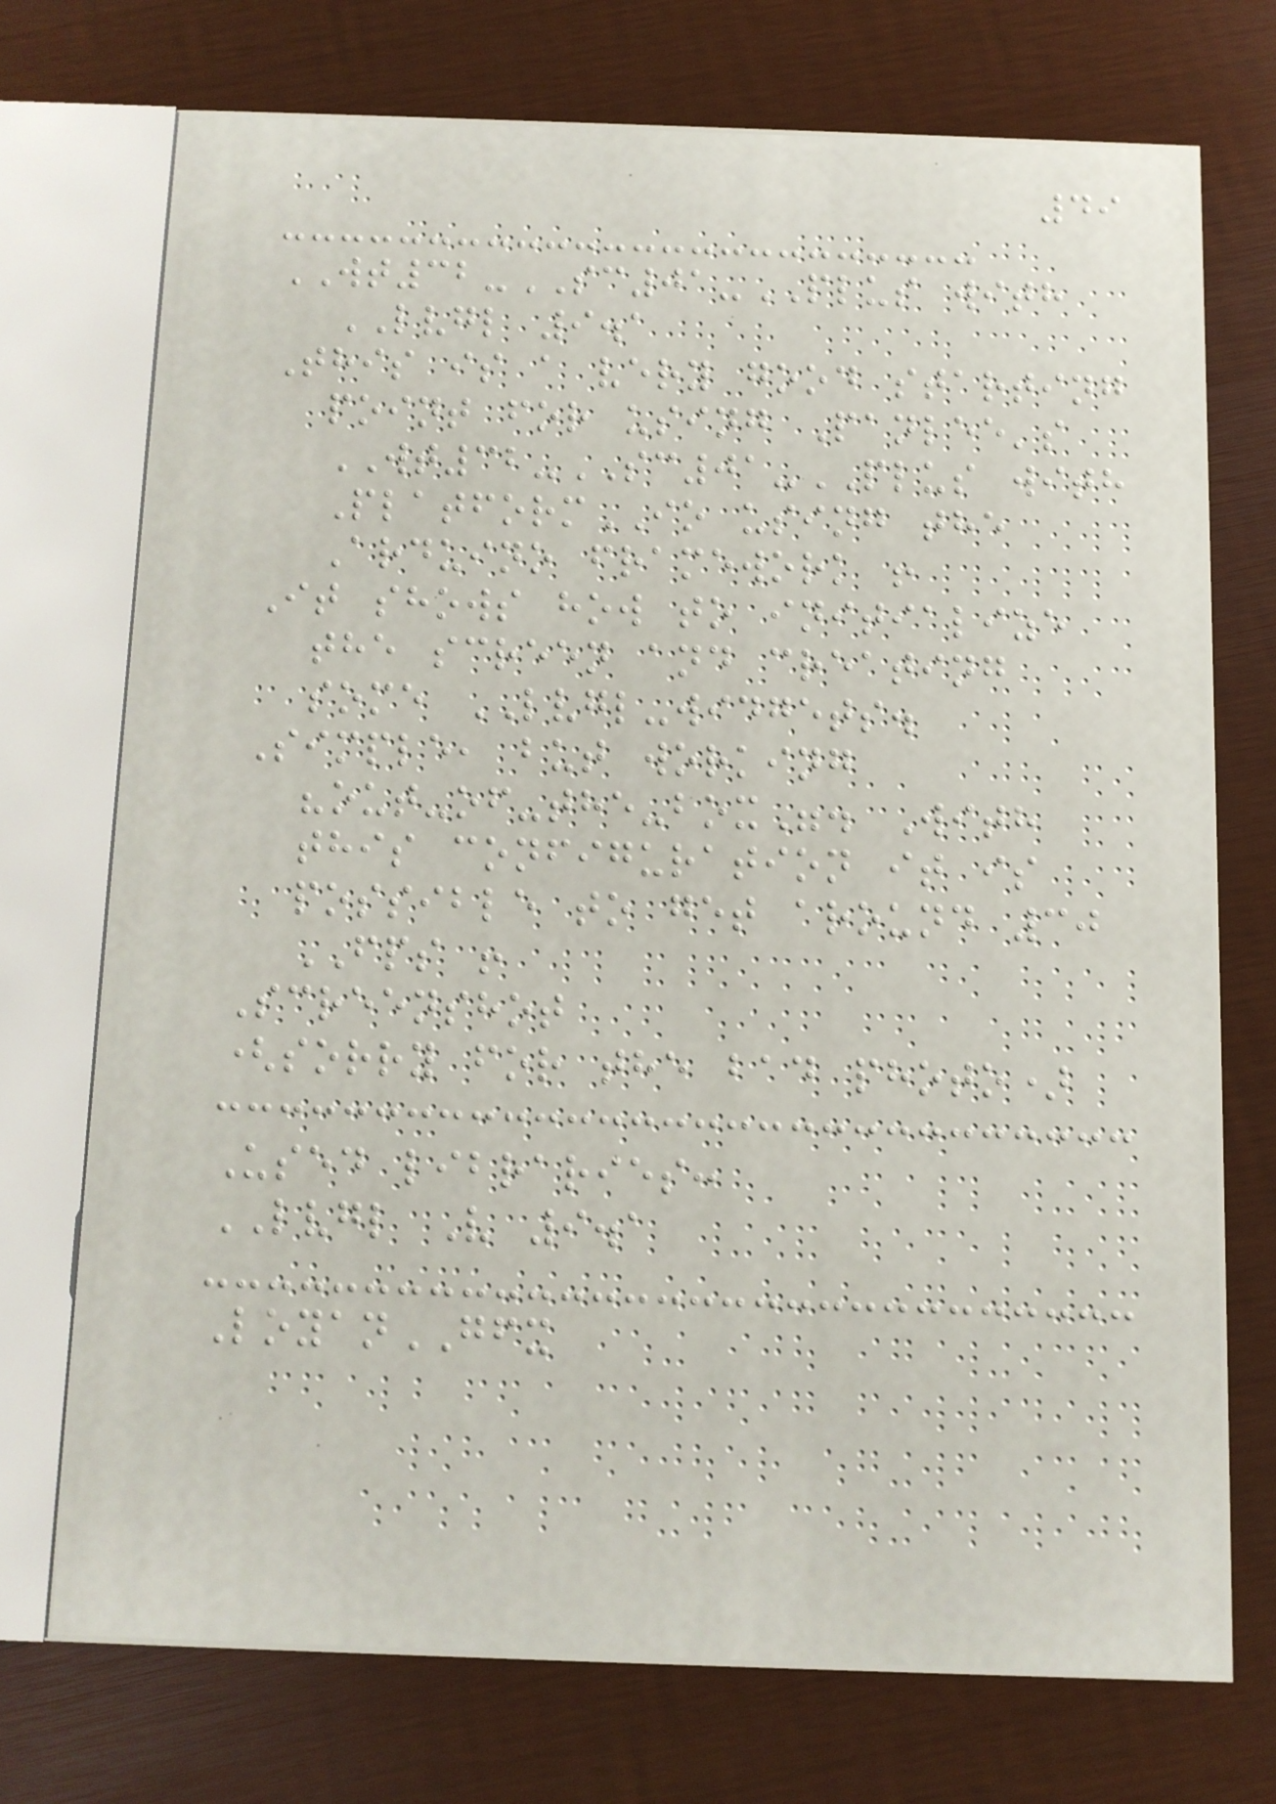49
WT32-SC01-PLUS with
LVGL 9.1
This is a very good starting
point for using Panlee's
WT32-SC01-PLUS with
PlatformIO using the
Arduino framework !
It shows how to initialize
the screen and creating
some LVGL-widgets.
Simple, but working
"out-of-the-box". With
this configuration it is
possible to get around 30
FPS !
Screenshot
(sorry for the bad photo)
Used libraries:
LVGL V 9.1
LoyanGFX
